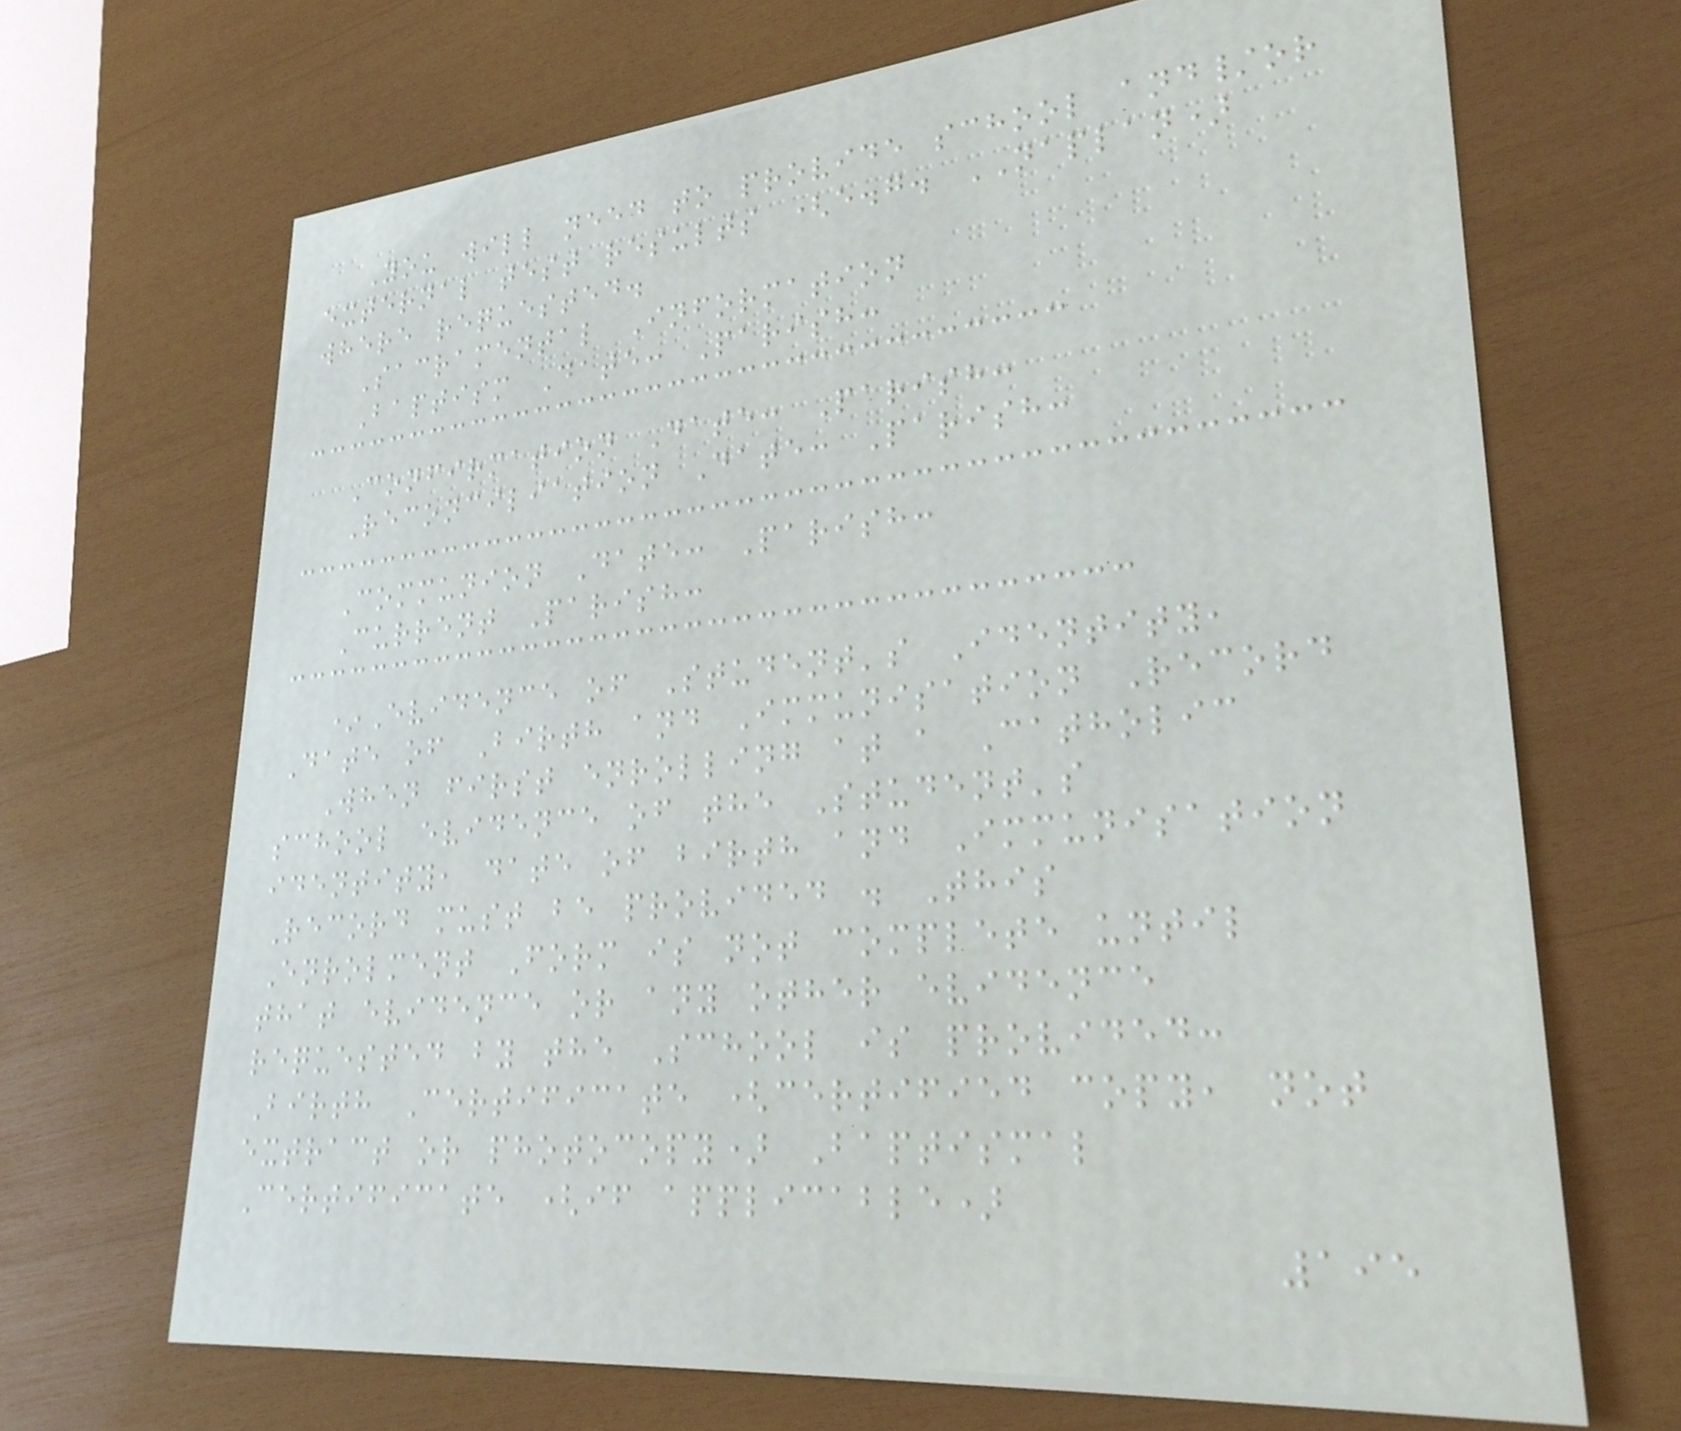You will need to provide school and/or
external test results (e.g. NAPLAN)
where requested.
Sacramental Information
Baptism Date: Parish:
Confirmation Date: Parish:
Reconciliation Date: Parish:
Communion Date: Parish:
Current Parish:
*Evidence of Student's Identity,
Date of Birth and Immunisation Record
When first enrolling at a Catholic
school evidence of the Student's
identity, date of birth and Immunisation
Record must be provided . This
Enrolment Form is not complete until
that evidence or any other evidence
requested by the School is provided:
Birth Certificate (certified copy, not
extract or photocopy) Baptismal
Certificate (if applicable)
195
